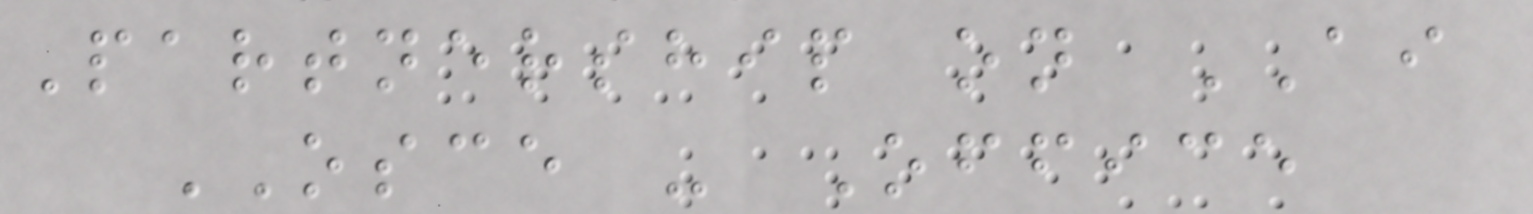Partnership on AI
OSCE - Office
